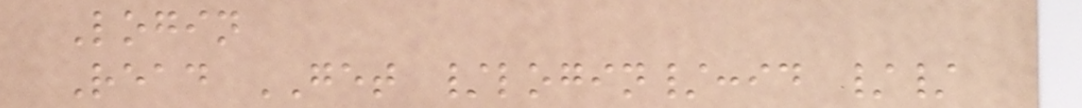Login
Read GET /login/:id //
